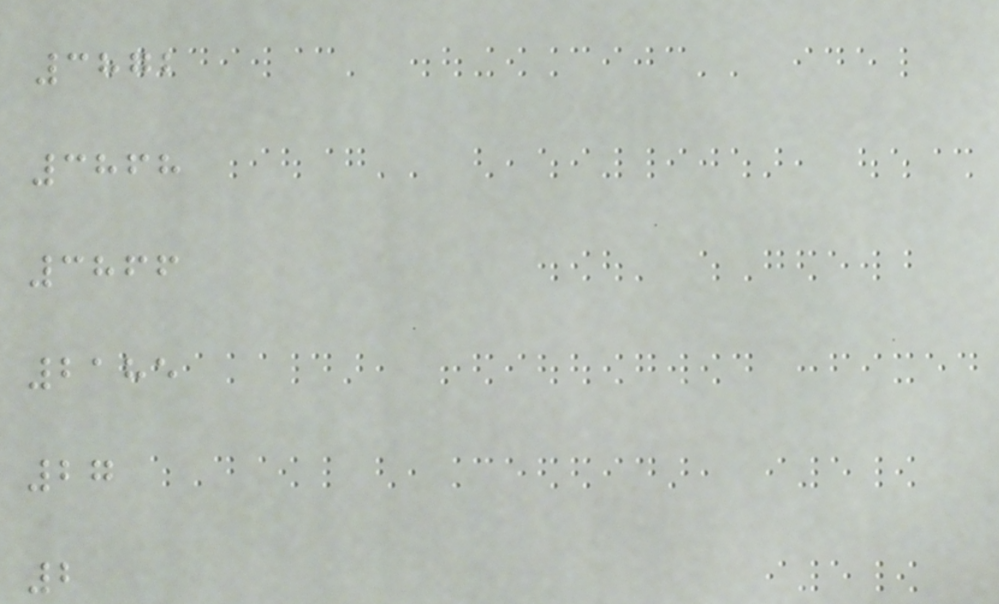3872
3868
3866
2185
27
2
